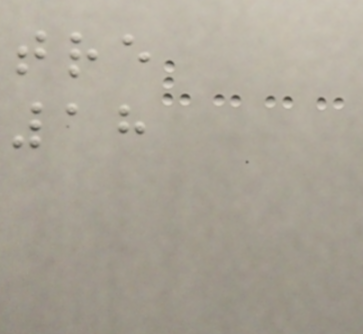tre
18
